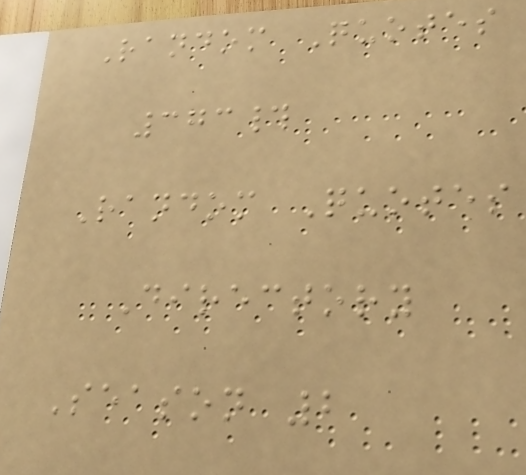Random Quotes
373#
Random Quotes
Directory
Season 2
